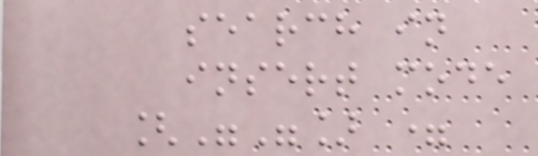search in
insert mode
[""] =
